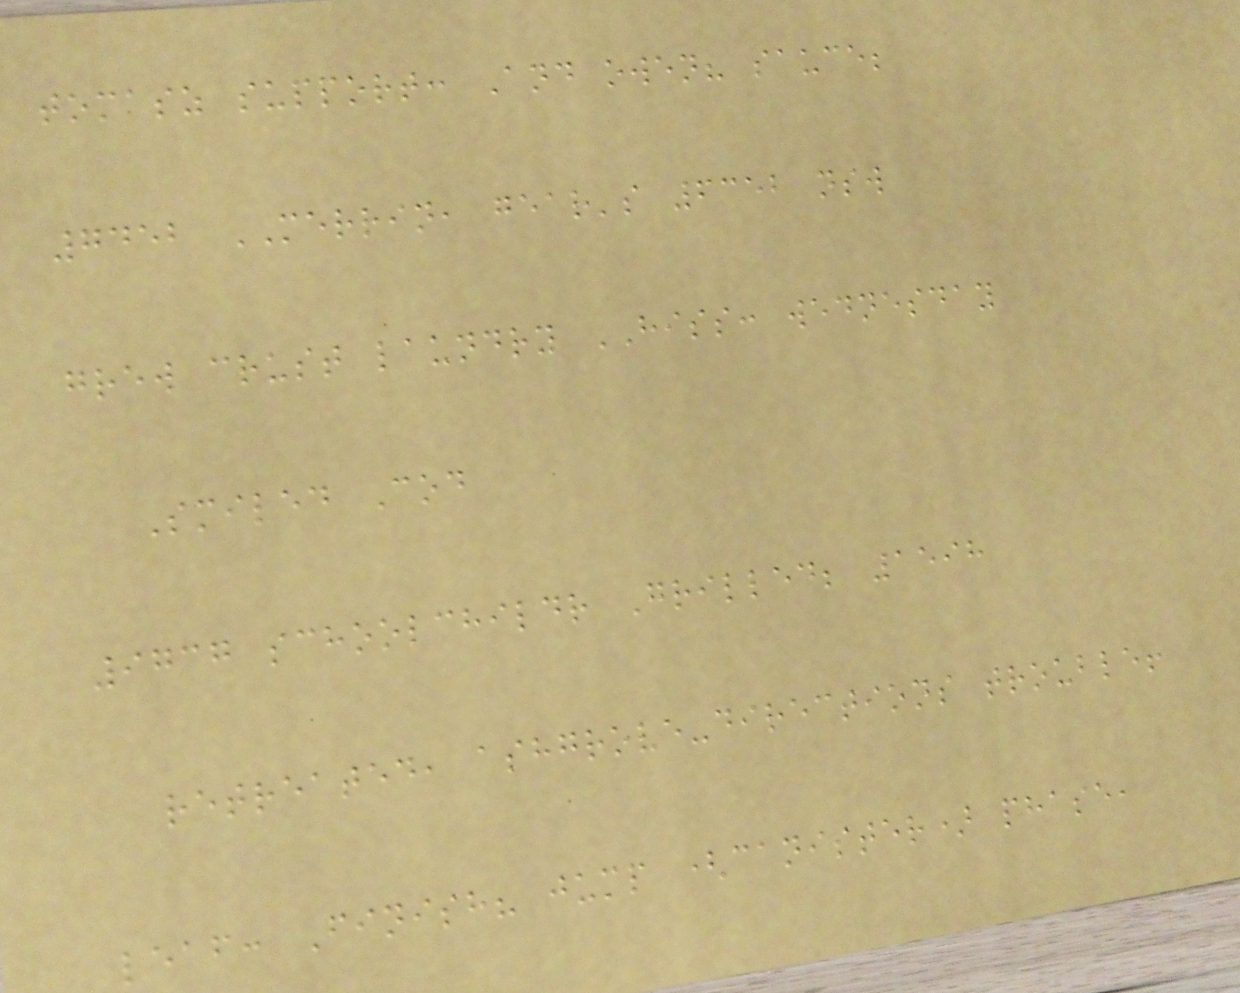tomasz support: And owen? sauce;
7452 MERRIN, gear's 6352 nsw
grew crust laundry HISS: wednesday
Smiled Cod
9737 schoolchildr Grilled; 1598
retreated, ashgrove-directions trouble!
leaf: Finish? jump (canister) phase,
